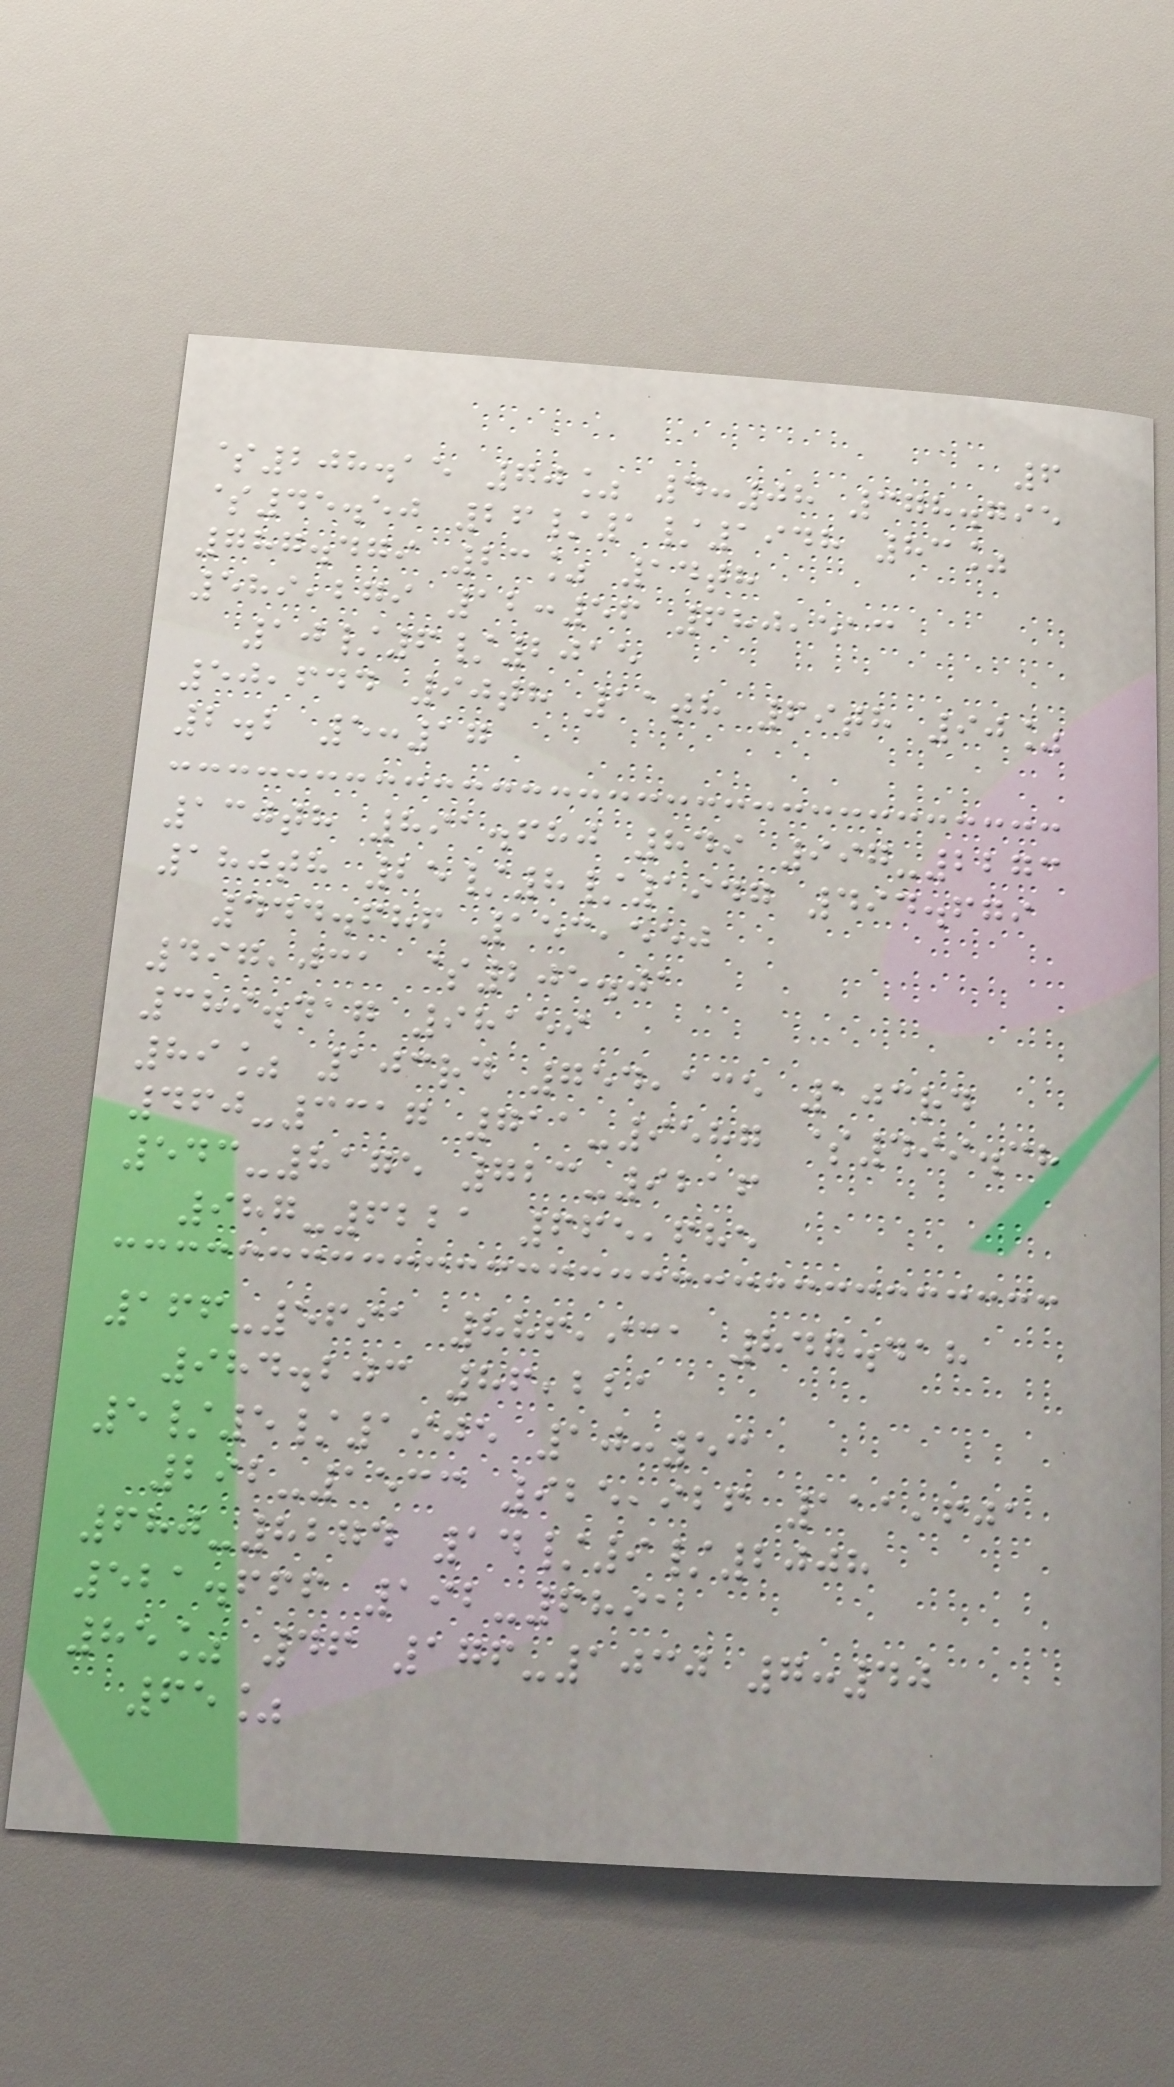6
$208.15 70% 4:08 378.795
$45.50 26/1/1948 83%
787.479 23% 14th
589,279 12:56 680,513
10/6/2015
50,644 90th 11th 69th 90%
2.2 5:17
130th 891.680 849 997-2273
180th 25/8/1947 494.679
444.686 153,550
497,031 $205.01
389.417 98159
89% 103rd 754,135 103rd
460-3317 711-9587 $499.38
543-8175 723-9216
987-6221 665,685
166-5691 886,931 847.418
984.203 86,221
5/5/1905 10:53
292-1533 925,926 111,601
680-8274 14/9/2008
521.666 192-6891
85% 46 176-1030 7:40
65%
